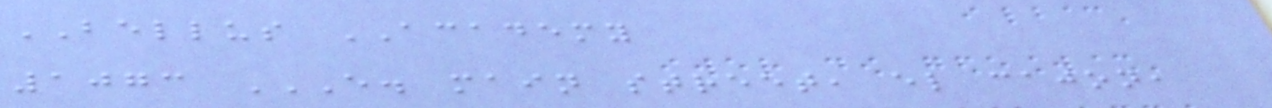BELLUS ACADEMY
1073 E. MAIN STREET, EL CAJON,
